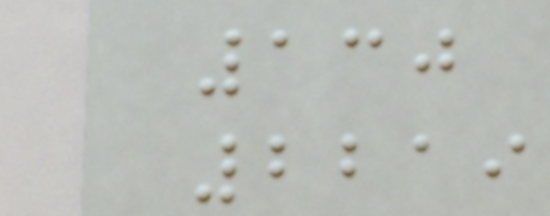130
2219
